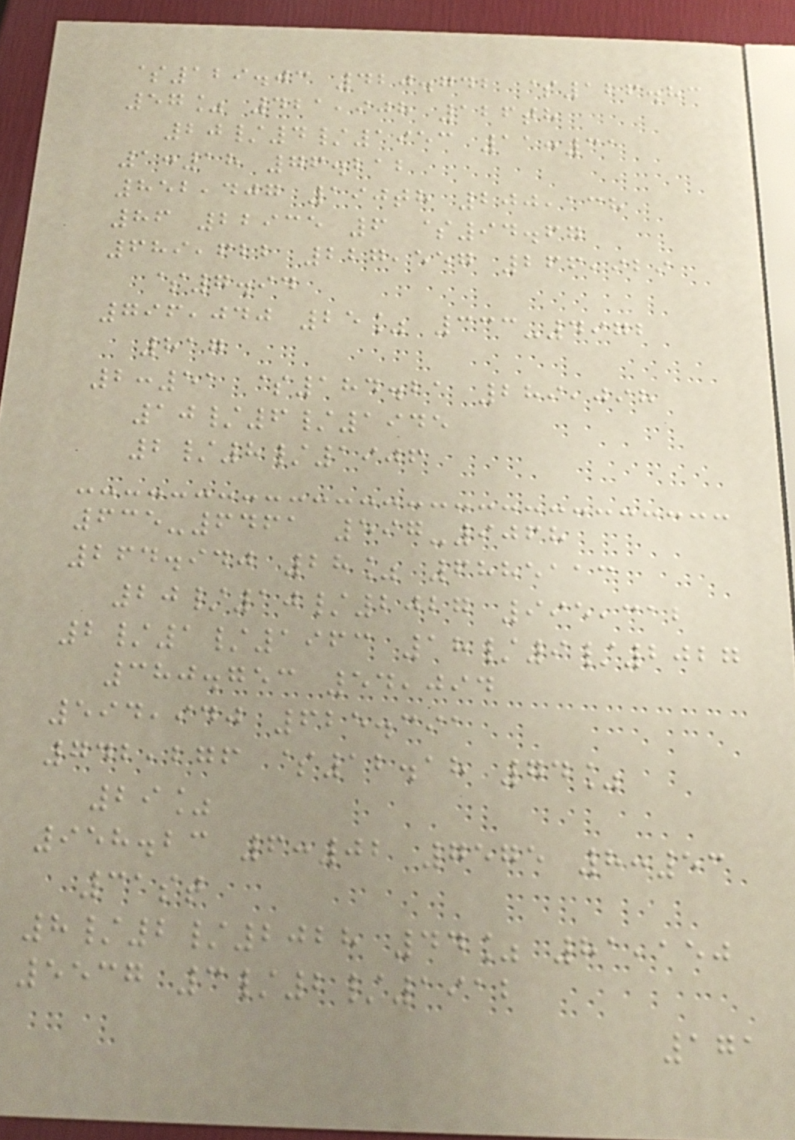$129.03 420.742 $126.83
57% 421,908 126th
20/4/1953 11:31
1:18 76.212
852,407 190th 200,138
86 22935 6 $94.67
689,622 227,557 266,929
$7.94
796,040 25% 333-4972
817
2:51 $184.21 289,098
10/6/1945
2/8/1906
635-6461 597-9068
264.940 28% 6885113
20/10/2027 995,312
2/1/1963 18/9/2027
380.753 54,094
594,940 625.391
742,276 $12.18 74%
29%
958.23 6:02 7575 8:53
31st
8/2/2028 44% 81,150
5537 3/2/1912
171
